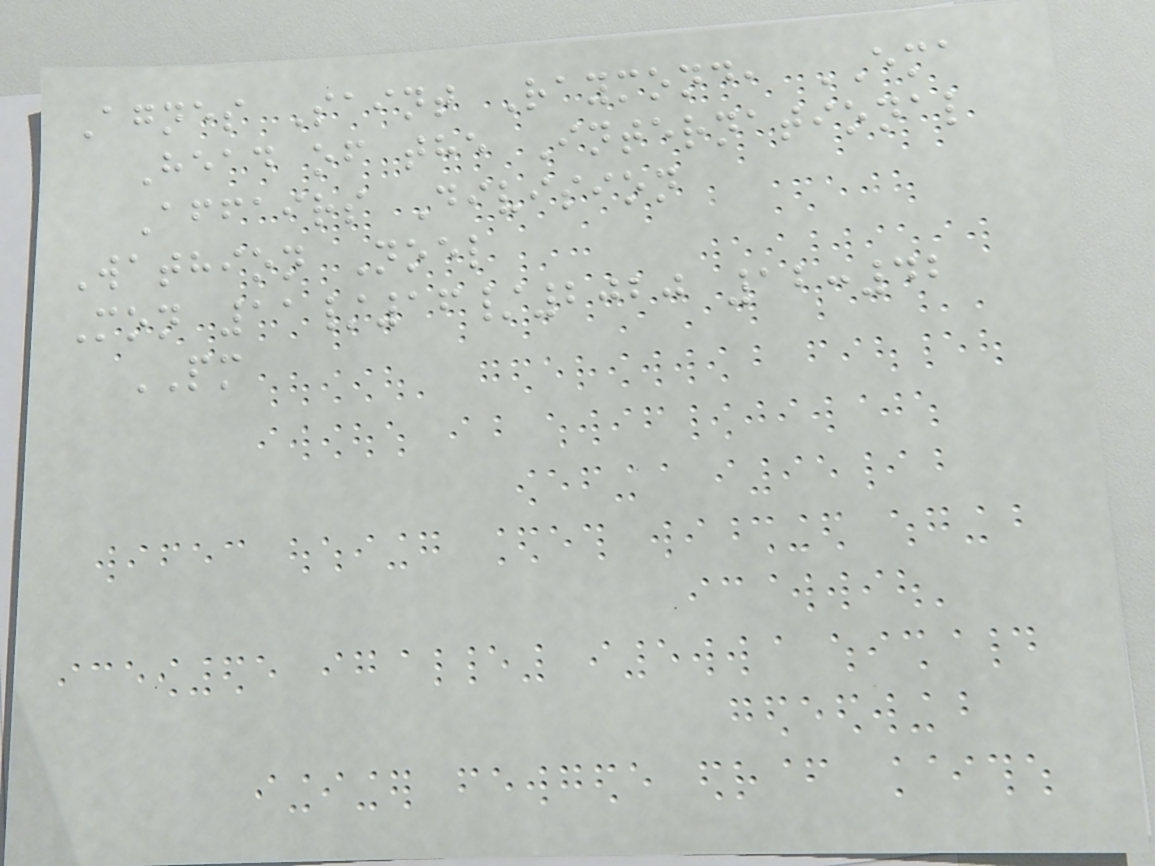Agnes Saint Raymond, EMA
Head of the International
Affairs Division
Wathion Noel
Mon 11/16/2020 12:42
PM
